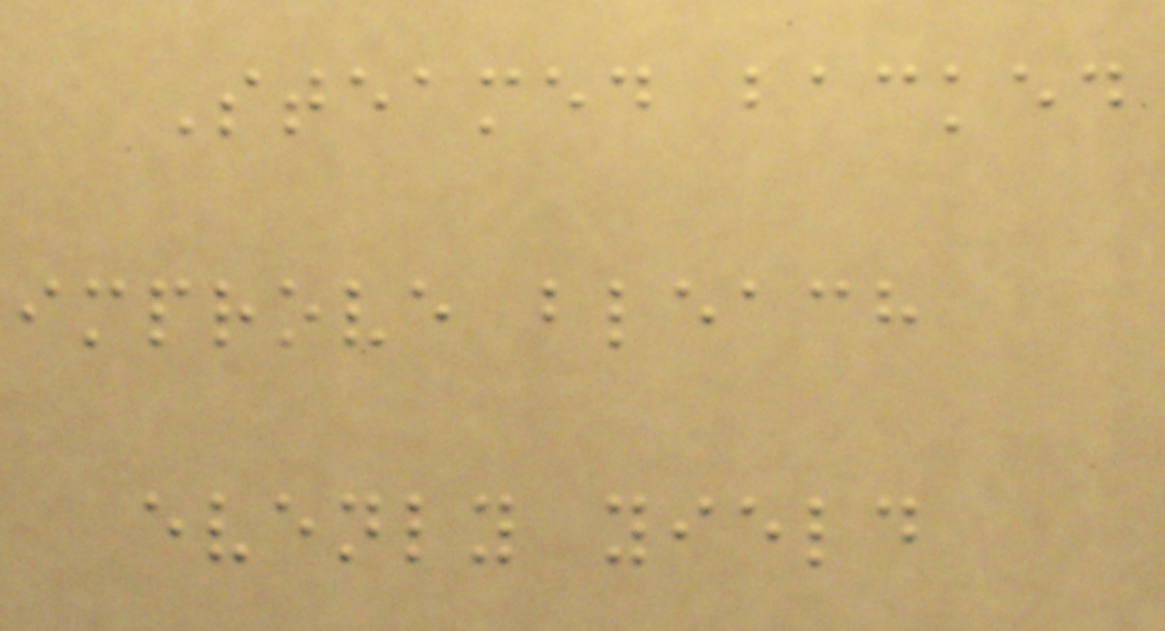Steamed backed
improve bleach
evenly yield
